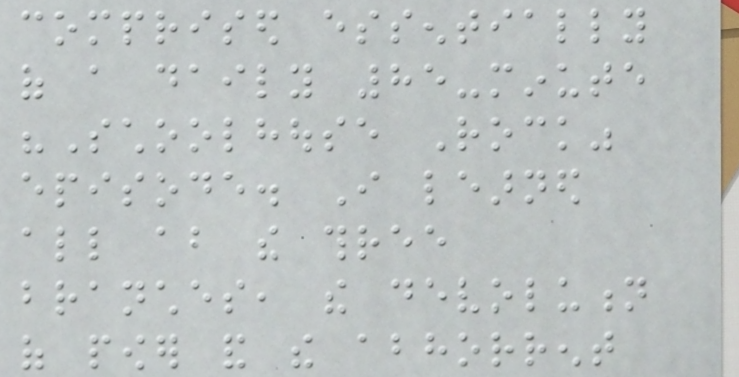comprised essentially
of a daily 85-minute
"Schoolhouse Rock"
episode. I learned
all about the three
branches, the devolution
of power and the abhorrent
